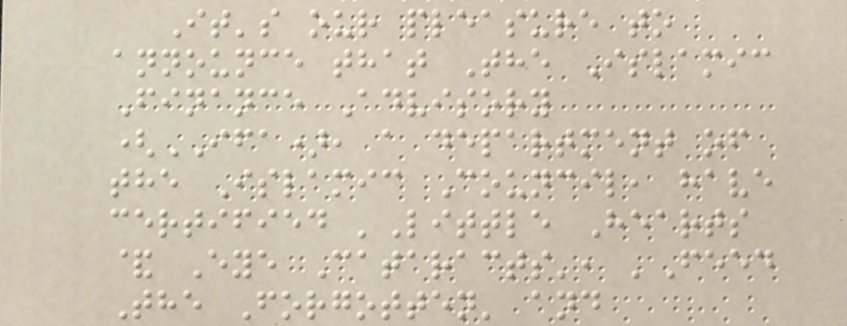It's our pleasure to
announce that The Islamic
Finance Advisory
(IFA), a department of
the Islamic Council, have
certified 'Little Hearts
& Eye Cataracts', 'Feed
The Forgotten' and
